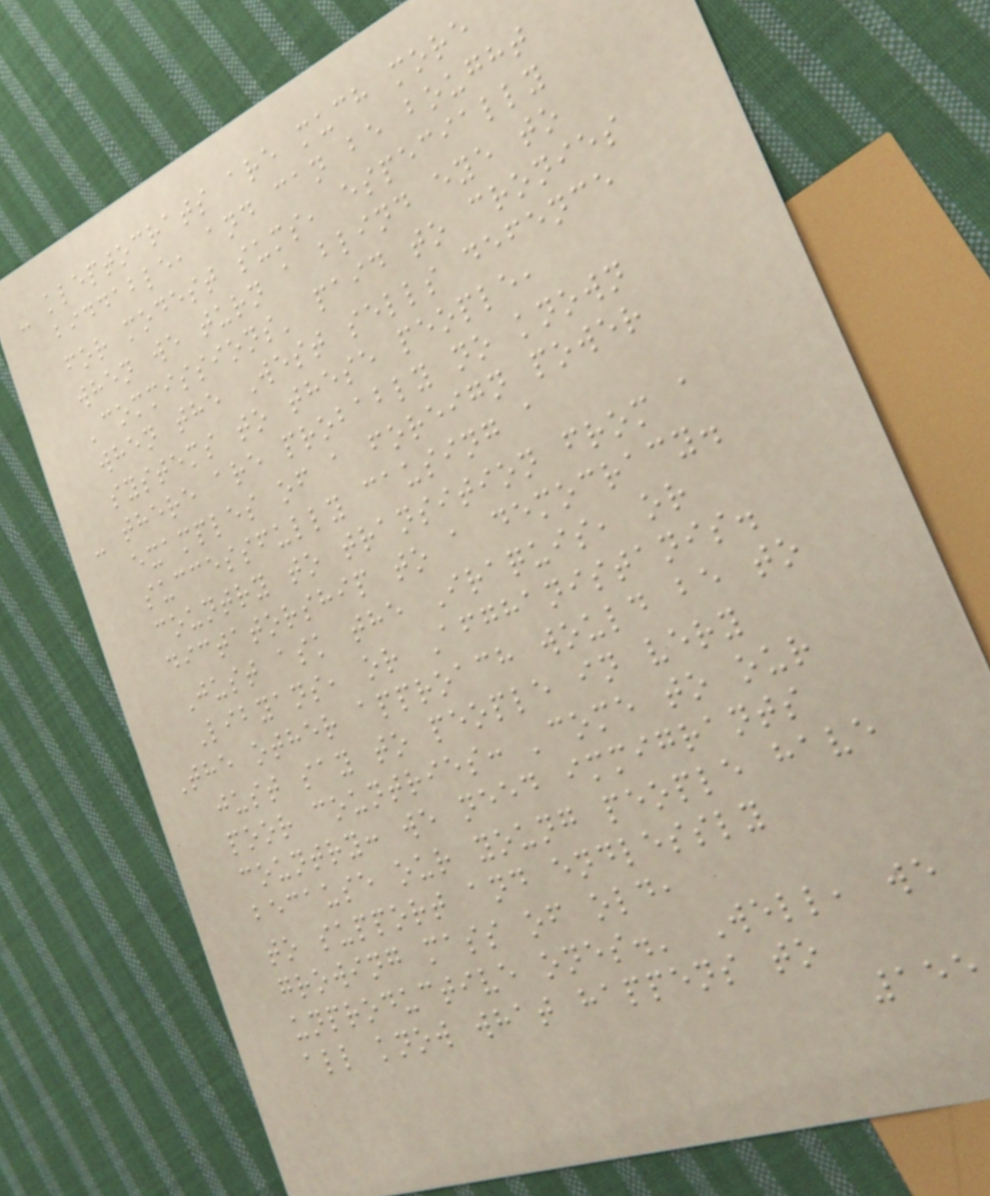- kleptocrats are much more
biddable, and can be bought
for modest sums, especially
when we turn a blind eye to
'commissions' paid to cronies
when the West sells defence
systems to these people,
- there are probably no known
examples of a foreign power
successfully causing a
country to transition from a
dictatorship to a democracy.
Just ask the Iraquis, or
Libyans, or Afghanistanis.
The other approach would be to
just say to people in very
poor countries: 'come to our
country: we need immigrants
because our young people have
to support and endlessly
growing mass of old,
unproductive ones.' Well, we
all know what happens to
155
